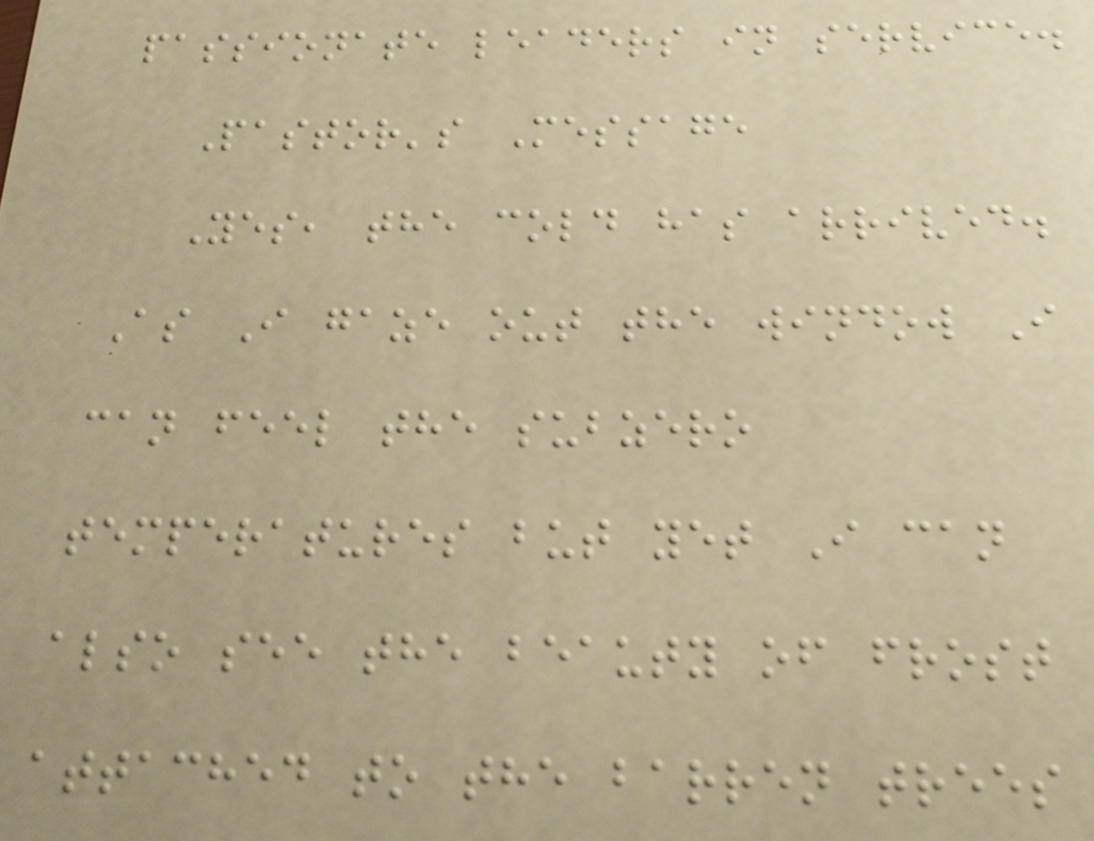passionate leaders in service.
Pastor's Message
Yes, the cold has arrived.
As I gaze out the window I
can feel the subzero
temperatures but yet I can
also see the beauty of frost
attached to the barren trees
